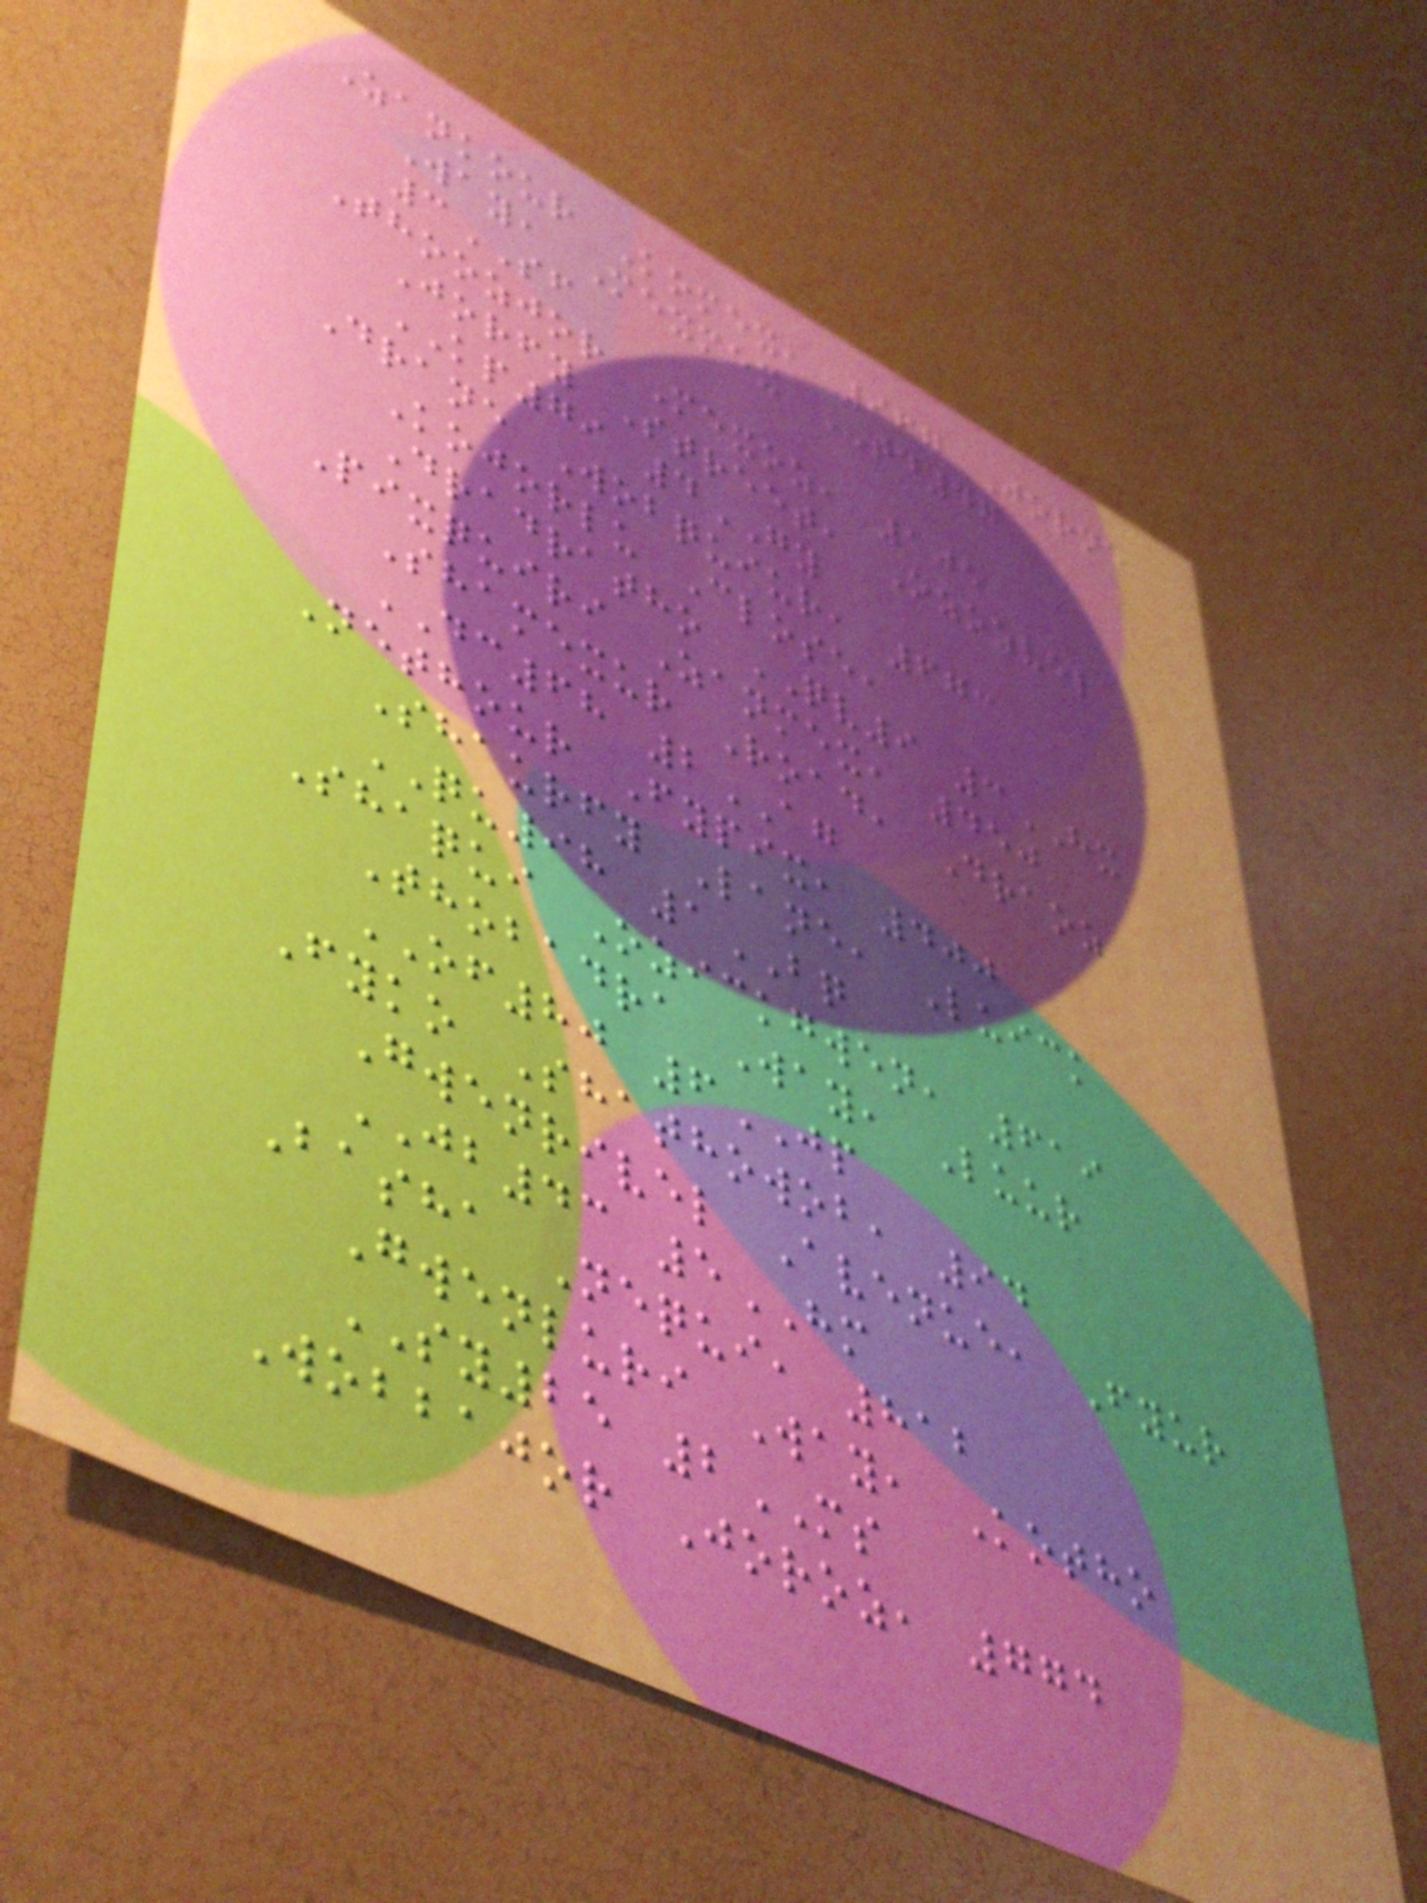Zankour Komex, 967 Jorne
Way, Mexmex TD47
3SF
Thoozjor Mexoz, 105
Jorfy Street, Ozozvel
KP79 4GY
Drane Wobquiur, 673
Kojorlu Close,
Dradratho QV9 3HX
Pixquiri Zanmex, 450
Shamexur Road, Draoz
DC68 2AG
Nethour Fypix, 400
Shaurfy Lane, Luick
QU98 1BQ
Shaqui Ozickgwen, 619
Thobadra Way, Luur
OF80 6JP
Fyko Shathowob, 94
Gwenrivel Avenue, Fyur
JB43 5HM
Basha Nequi, 812
Gwenluri Way, Kotho
SY25 2MS
Wobbajor Joroz, 774
